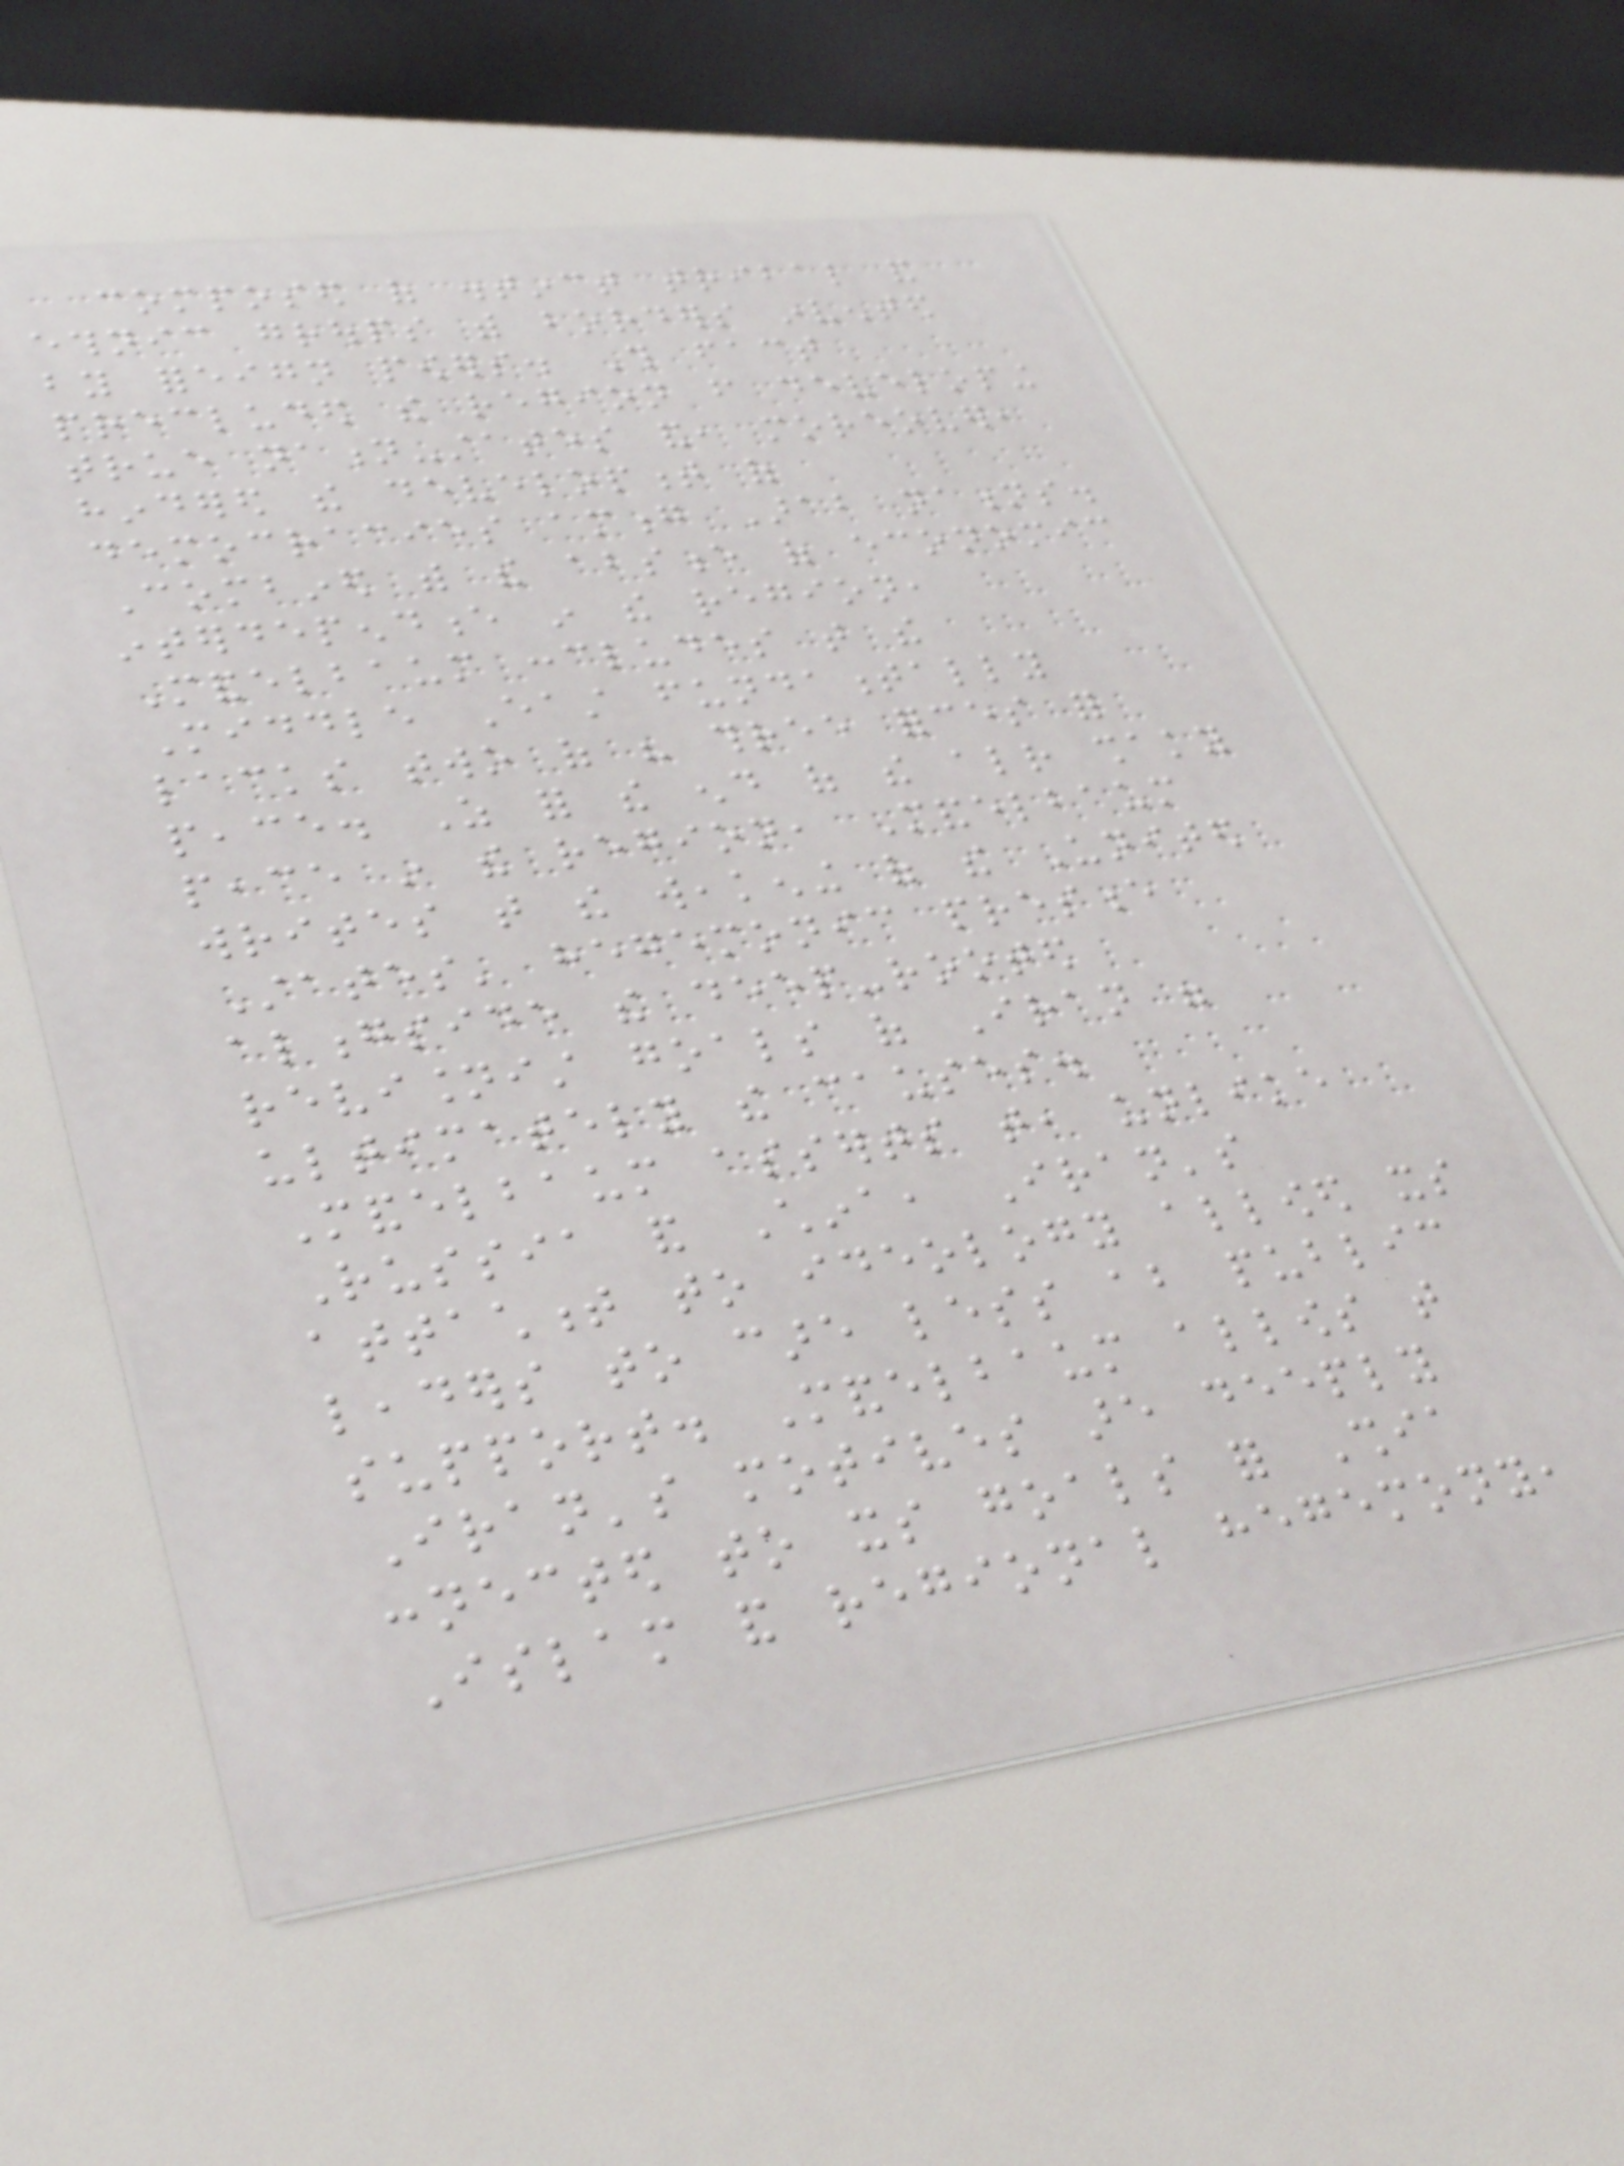composed of distinct tribal and
ethnic groups with borders invented
by foreign powers. This fact
precluded the region from developing
true nation-states and, moreover,
hindered the development of
democracies among Arab nations.
Combined with the absence of economic
interdependence in the region,
Mandelbaum concludes that the
Middle East fundamentally
lacks two of his three forces for
peace. As for the end of the already shaky
peace in the region, Mandelbaum
writes that the weakening of the United
States' hegemonic presence
alongside the deep-rooted
revisionist goals of Iran were
ultimately the causes.
Mandelbaum asserts that, unlike
Russia and China, Iran's
attachment to ideology allowed its
leaders to care less about public
support. Mandelbaum allows that
Iran's motives are deeply
connected to its goals for Shia
Islam and regional hegemony,
